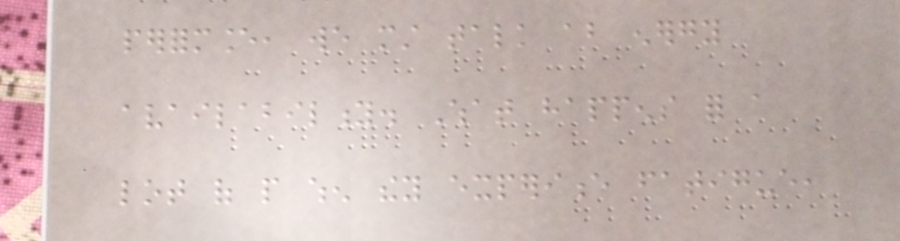performance, we must talk about energy
availability. What happens for a
lot of people when they experience fatigue,
